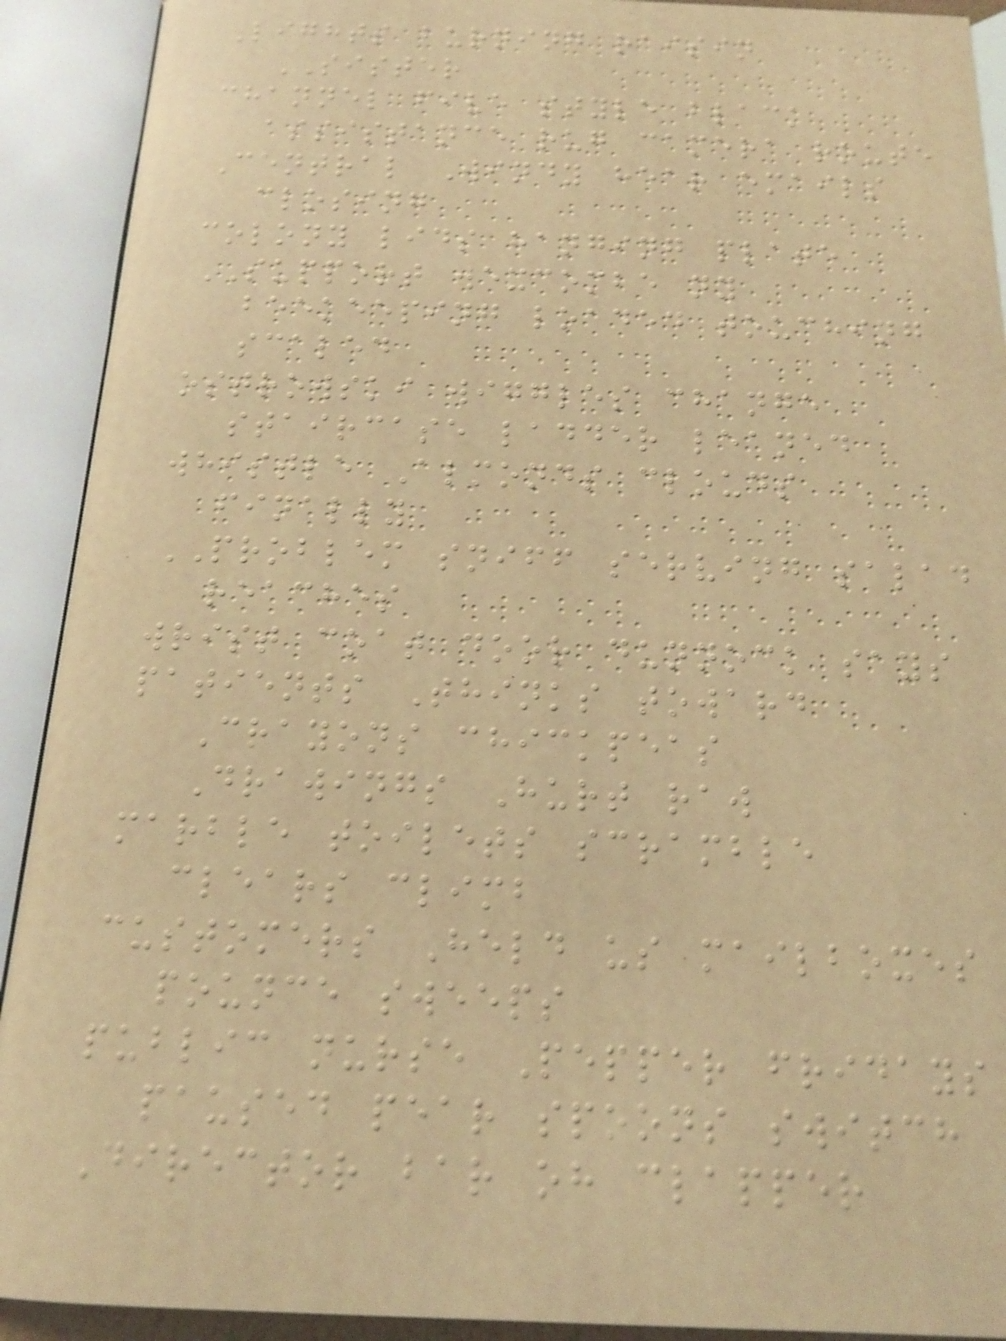Lights burning raisin
SISTER
channel five style black
assistance rug camera route
Central Windy hear emails
closing
colony lids hanging plate
SUPPORT wexcombe ny
beekeeping loaded touching
scaled
ostrowski wiggles change
staircase ladder leaned
whistle Almonds clouds
finally
PROBLEM sniff serving salad
reaches
wrist coat door dunnock says
patients Thinks toward
Crayons chickpeas
Drawings Hurt raw
marble toilets scramble
clears climb
customers Held us mailboxes
pounce sweeps
public nurse Pepper fridays
paused pear spoons switch
Director bar oh clapper
